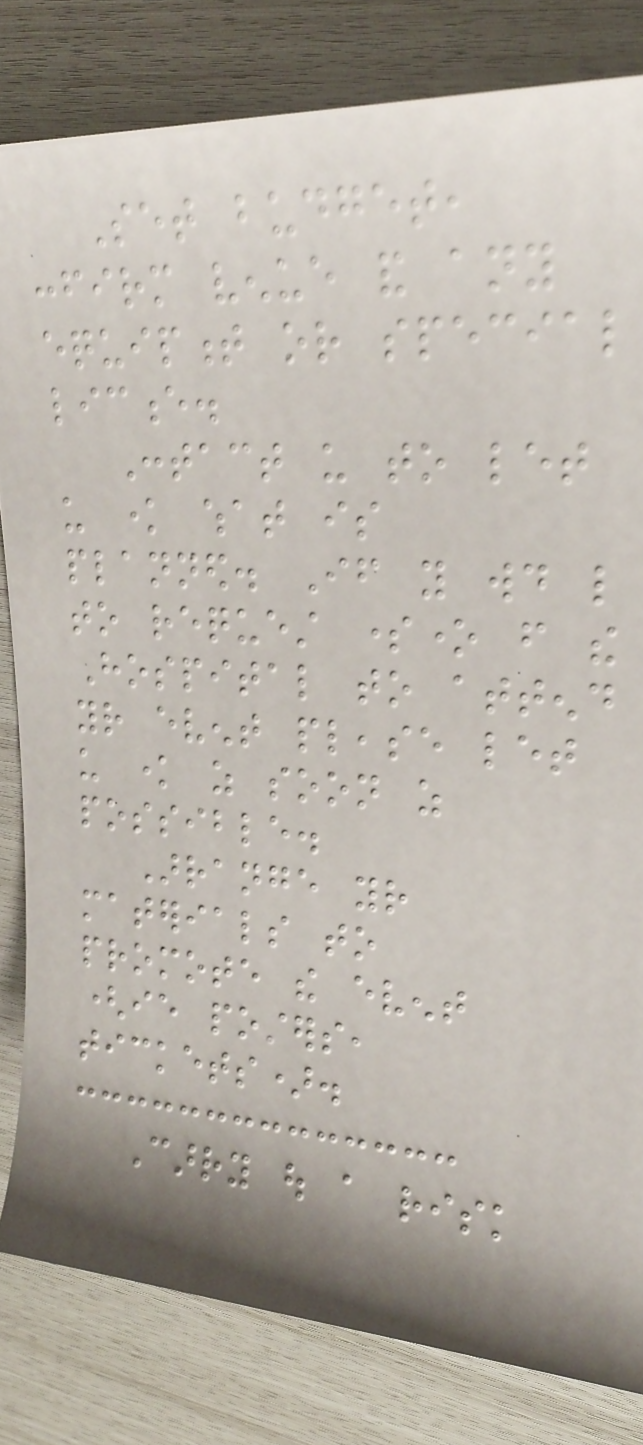Set budget,
confirm venue and any
equipment or special
licence.
Contact us to let
us know what is
planned. If you would like
to request someone from the
Hospital to attend
your event please let
us know as soon as
possible.
Arrange your
materials to
promote the event
(ie posters,
tickets).
Carry out a risk
